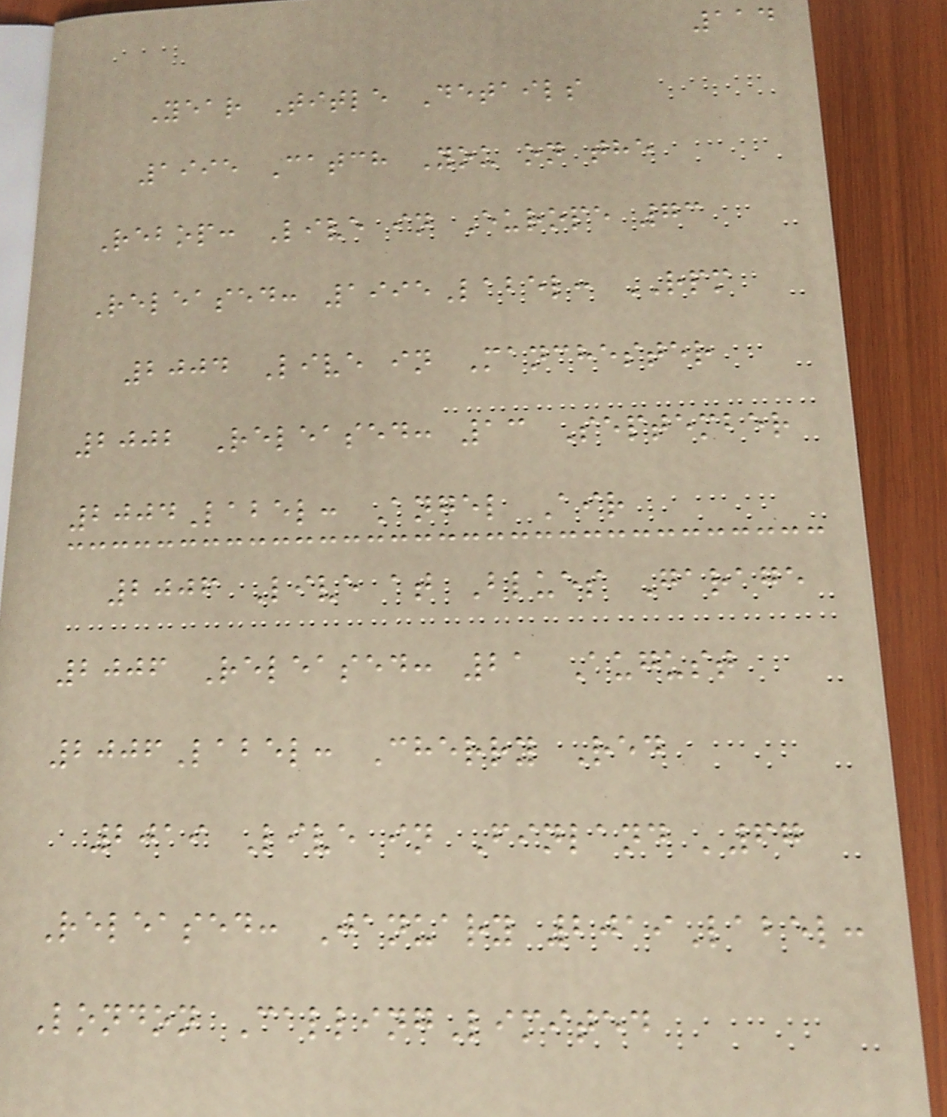114
Year Title Details
1995 Catch You on the
Rebop: Live in Europe 73
Released: 1995Label: RPM
2004 Live in Manchester
2002 Released: 13 September
2004Label: Angel Air
2006 Live at Blues Garage
2006 Released: 21 August
2006Label: Cherry Red
2019 Live in Finland '67
Released: January 2019Label:
London CallingLimited
